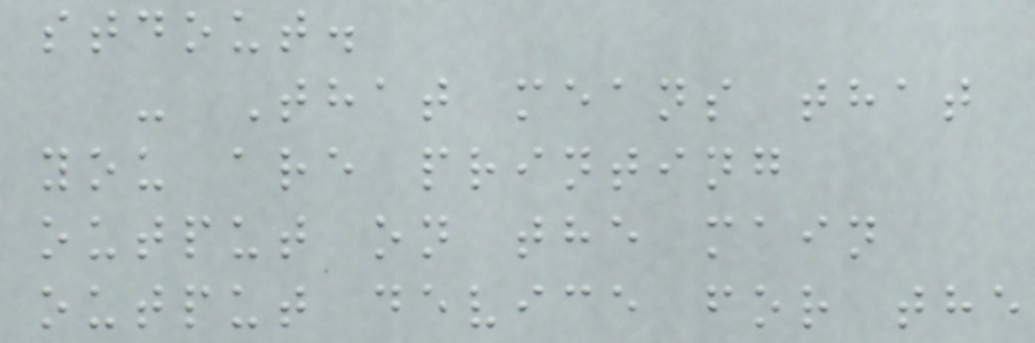stdout.
- That means that
you are printing
output on the main
output device for the
